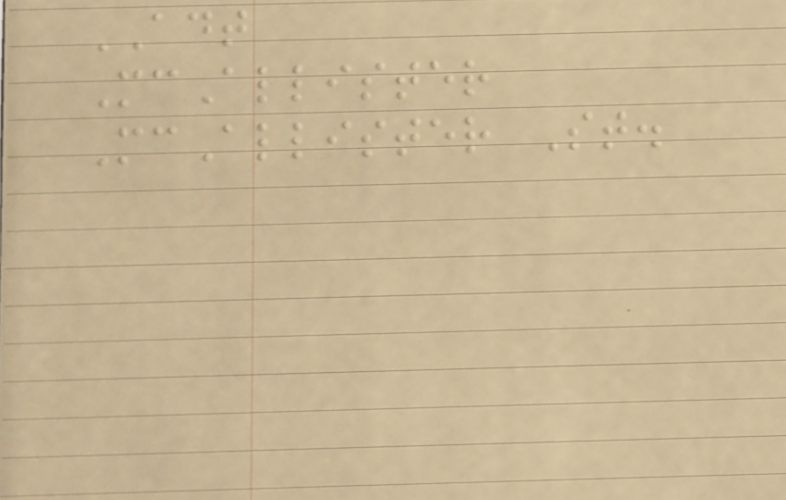ADT
McAllister
McAllister St.
